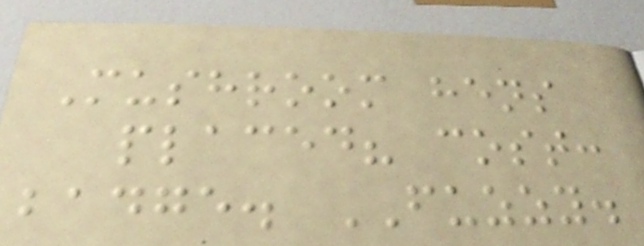Mushroom hens
placed? cost:
badge. FUZZY.
